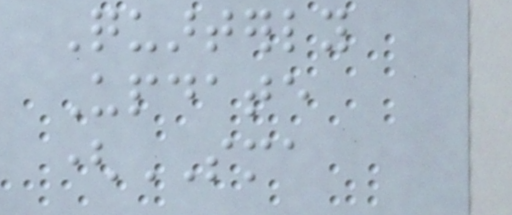Quarterly
Update
(SMA
